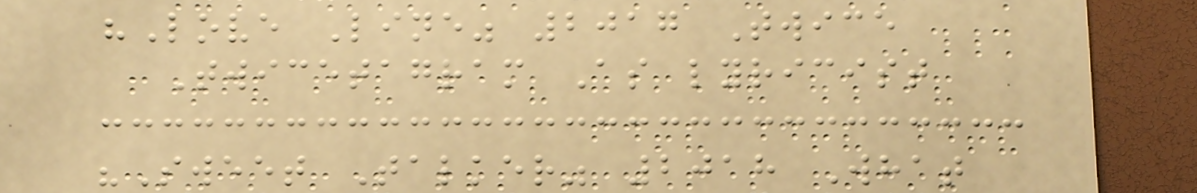"Love Line" 2017 Twice
Twicetagram As lyricist
"Sweet Talker" 2018 What
